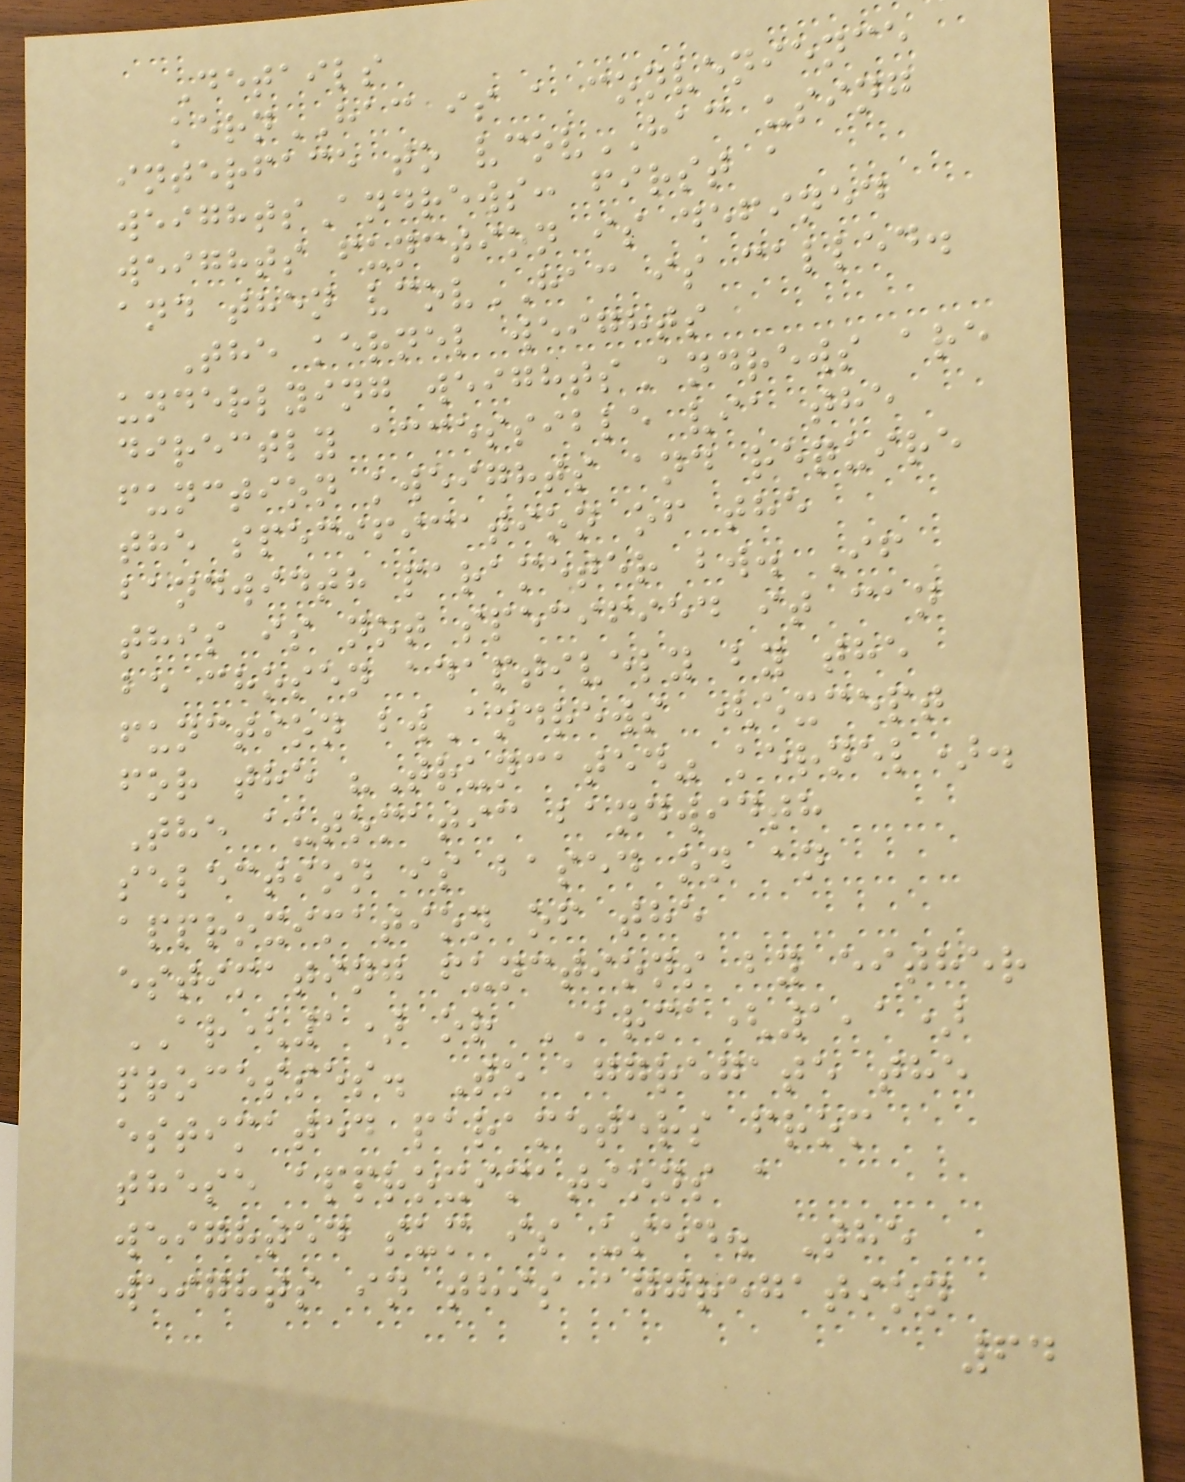Details
kernHAC is a convenience
interface to vcovHAC using
weightsAndrews: first a
weights function is defined
and then vcovHAC is called.
The kernel weights
underlying weightsAndrews are
directly accessible via the
function kweights and require
the specification of the
bandwidth parameter bw. If
this is not specified it can
be chosen adaptively by the
function bwAndrews (except
for the "Truncated" kernel).
The automatic bandwidth
selection is based on an
approximation of the
estimating functions by either
AR(1) or ARMA(1,1)
processes. To aggregate the
estimated parameters from
these approximations a
weighted sum is used. The
weights in this aggregation
64
